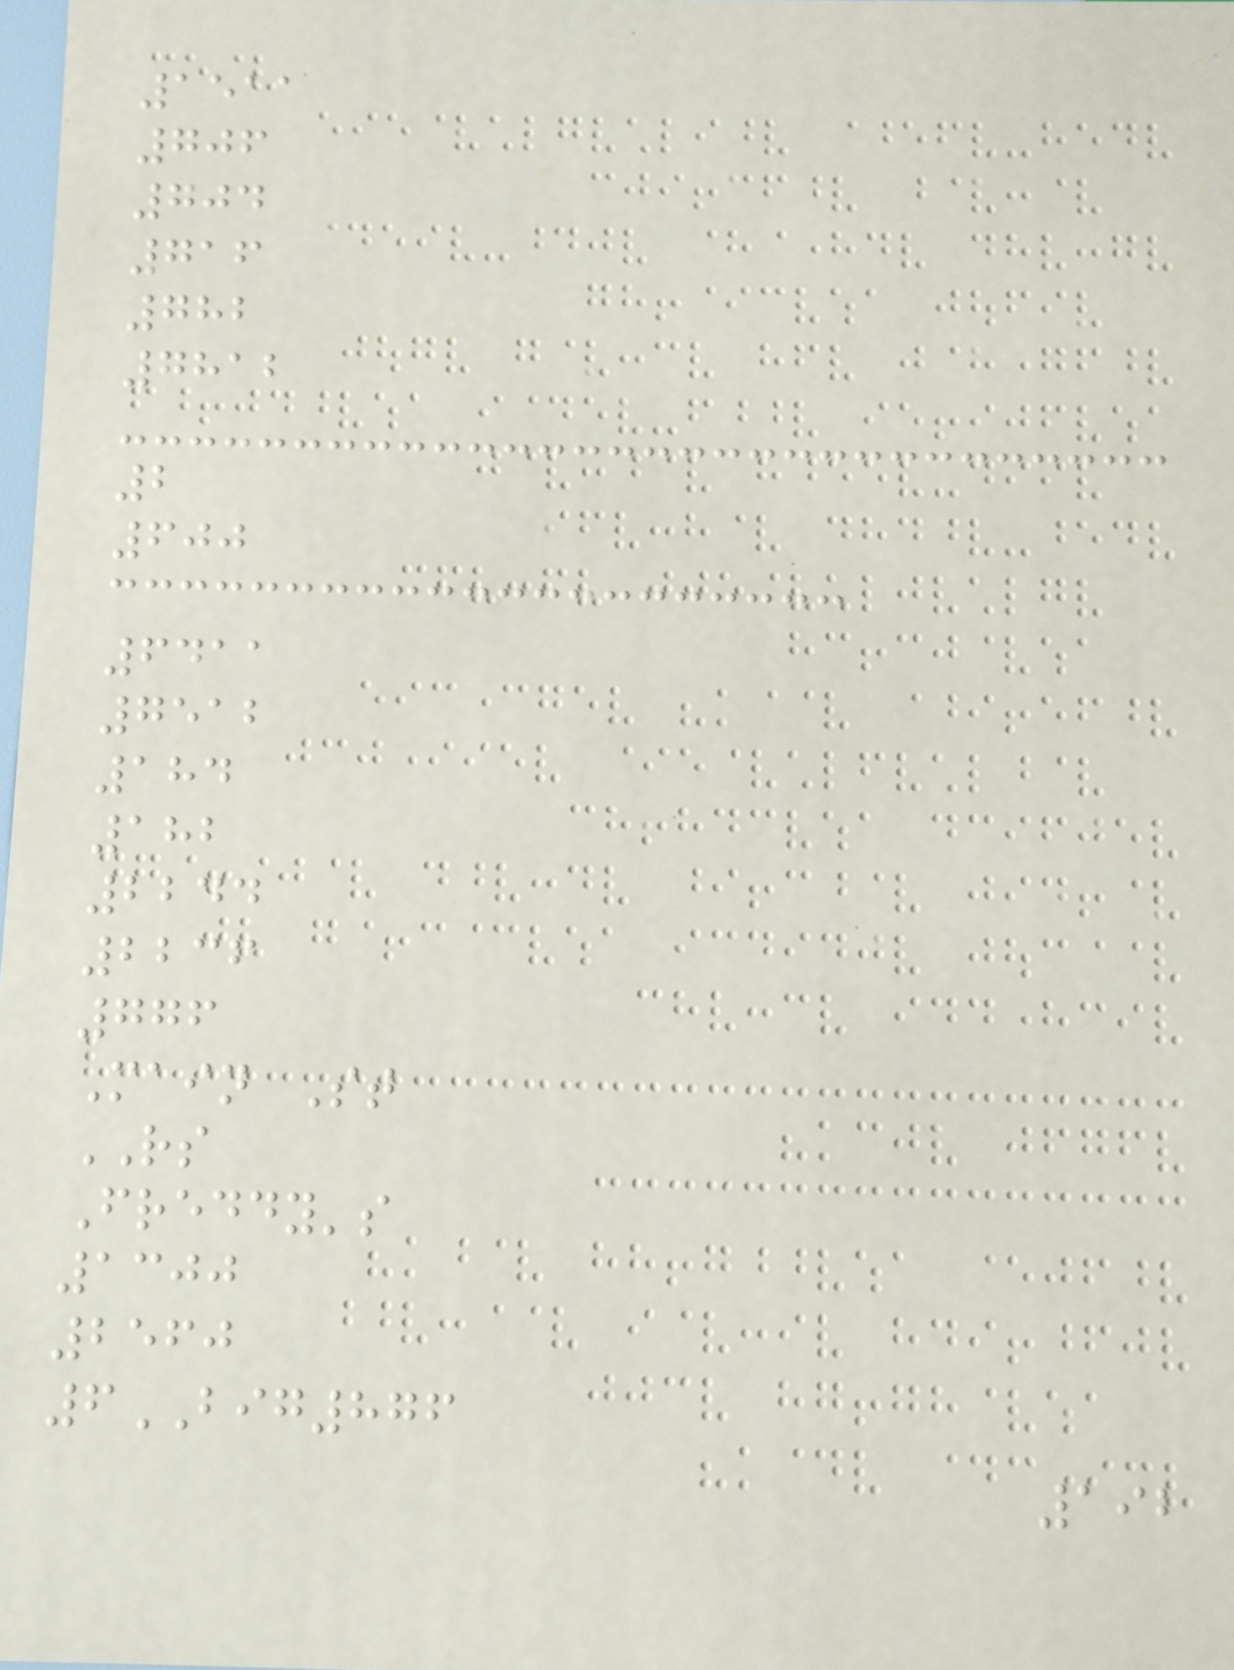1511
706
704
716
782
7812
2
600
6411
7512
184
182
2244
2236
776
Main St
RS
Freddy's
1300
2560
6BIG876
192
